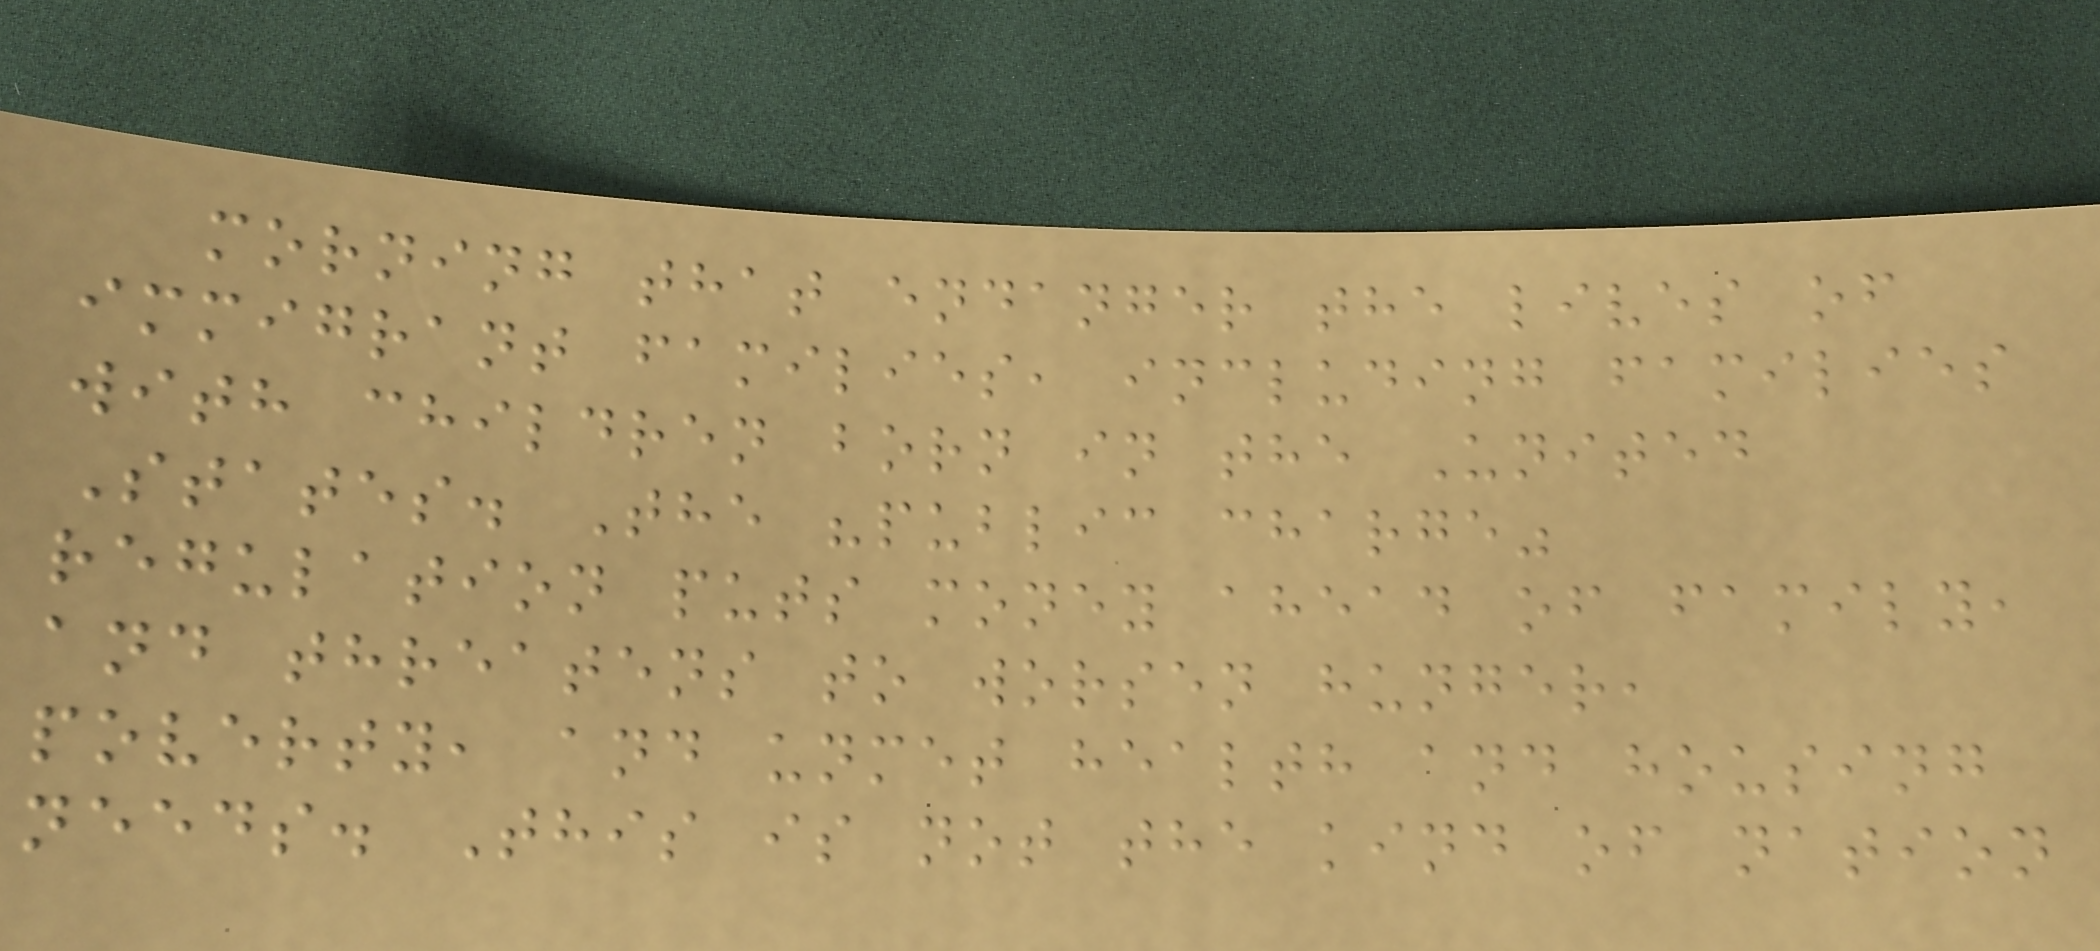morning that endanger the lives of
immigrant families, including families
with children born in the United
States. The "public charge"
regulation puts money ahead of family,
and threatens to worsen hunger,
poverty, and unmet health and housing
needs. This is not the kind of nation
